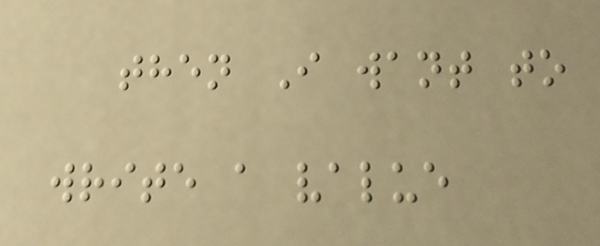then I want to
write a value
